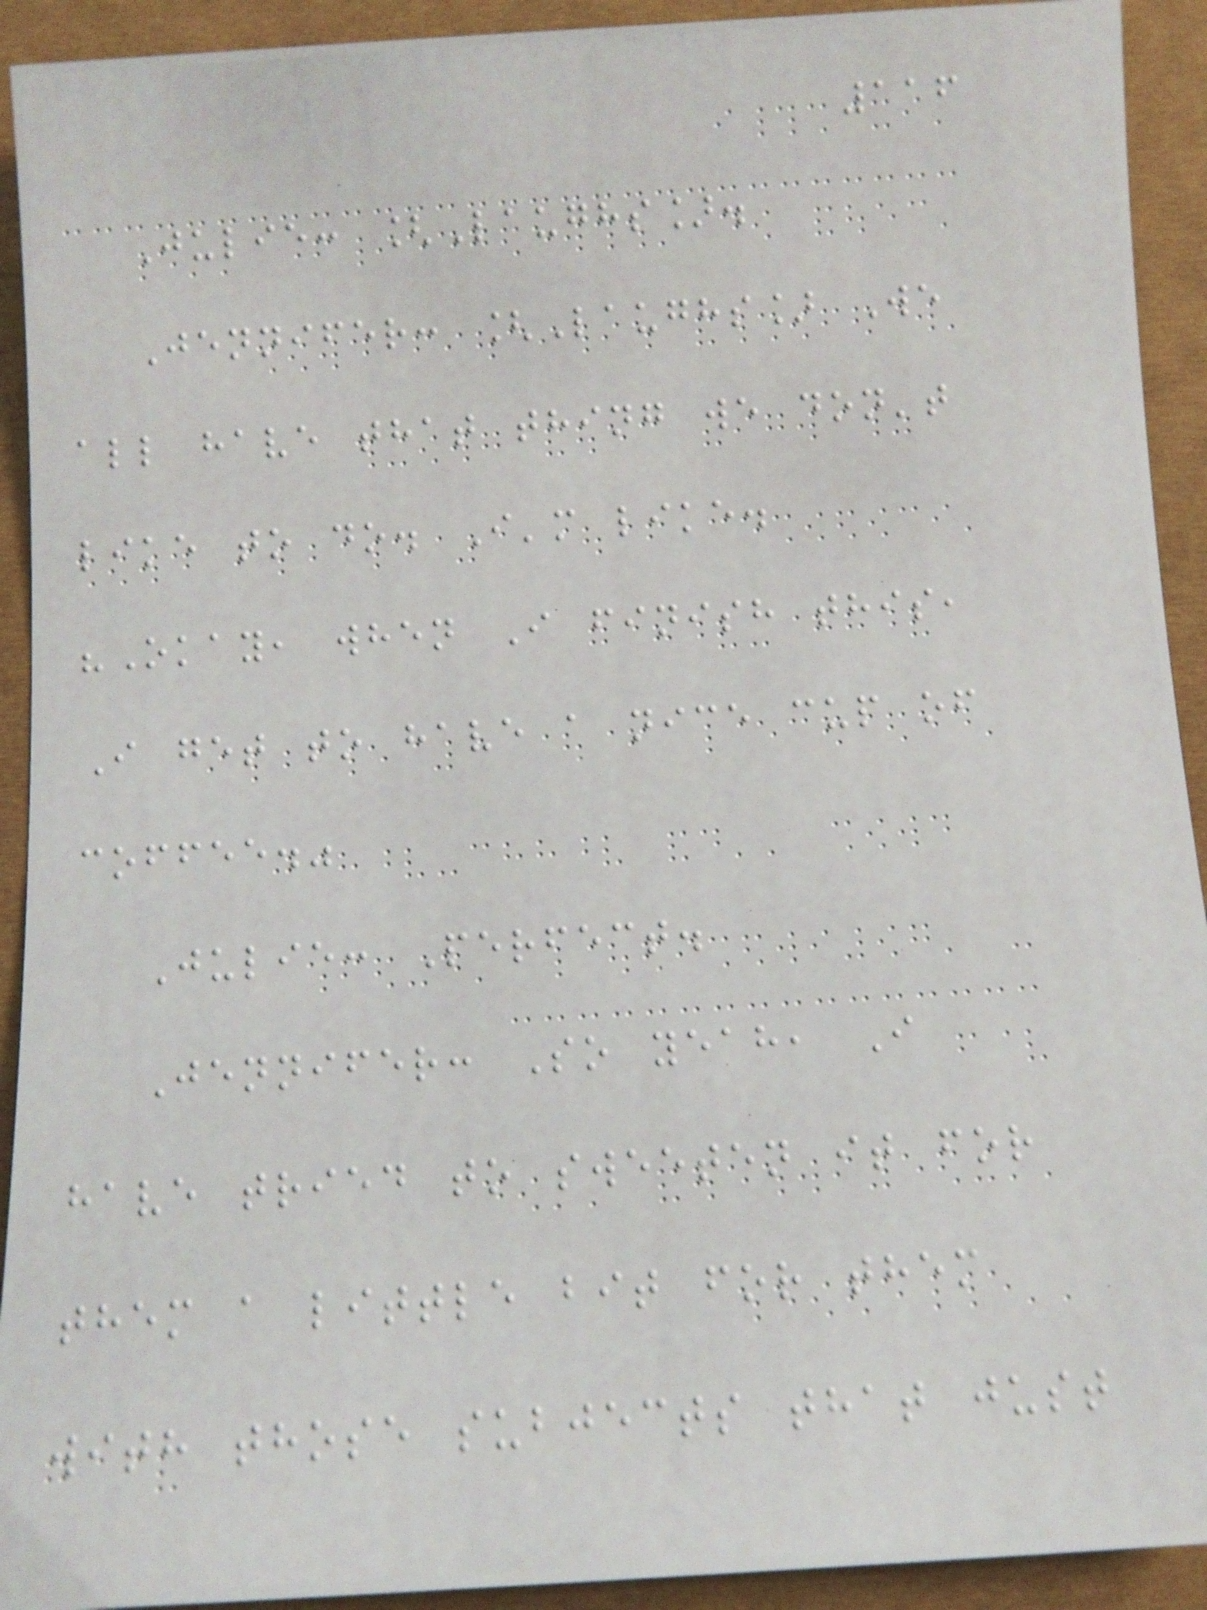116
Julie: [Laughs].
Jennifer: [Laughs] We
all have that thing we don't
like to do. I'm like.
"Okay, when I finish this,
I get to have a nice cup of
coffee."
Julie: Perfect.
Jennifer: So yeah, I
have tried to sweeten it for
them a little bit for them
with those subjects that just
